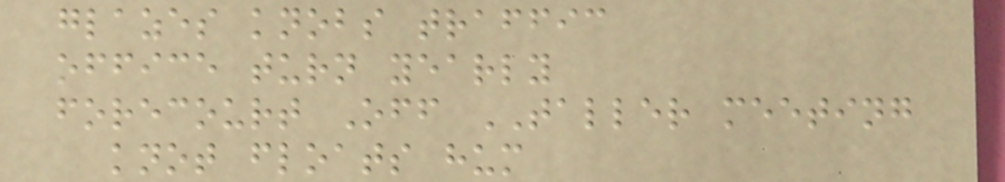glazes knobs traffic
office turn yearly
forecourt Off TALLER meeting
knot floats hum
